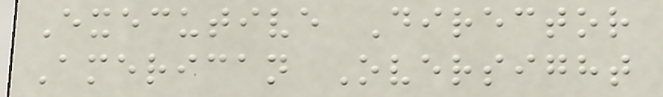Executive Director
American Oversight
